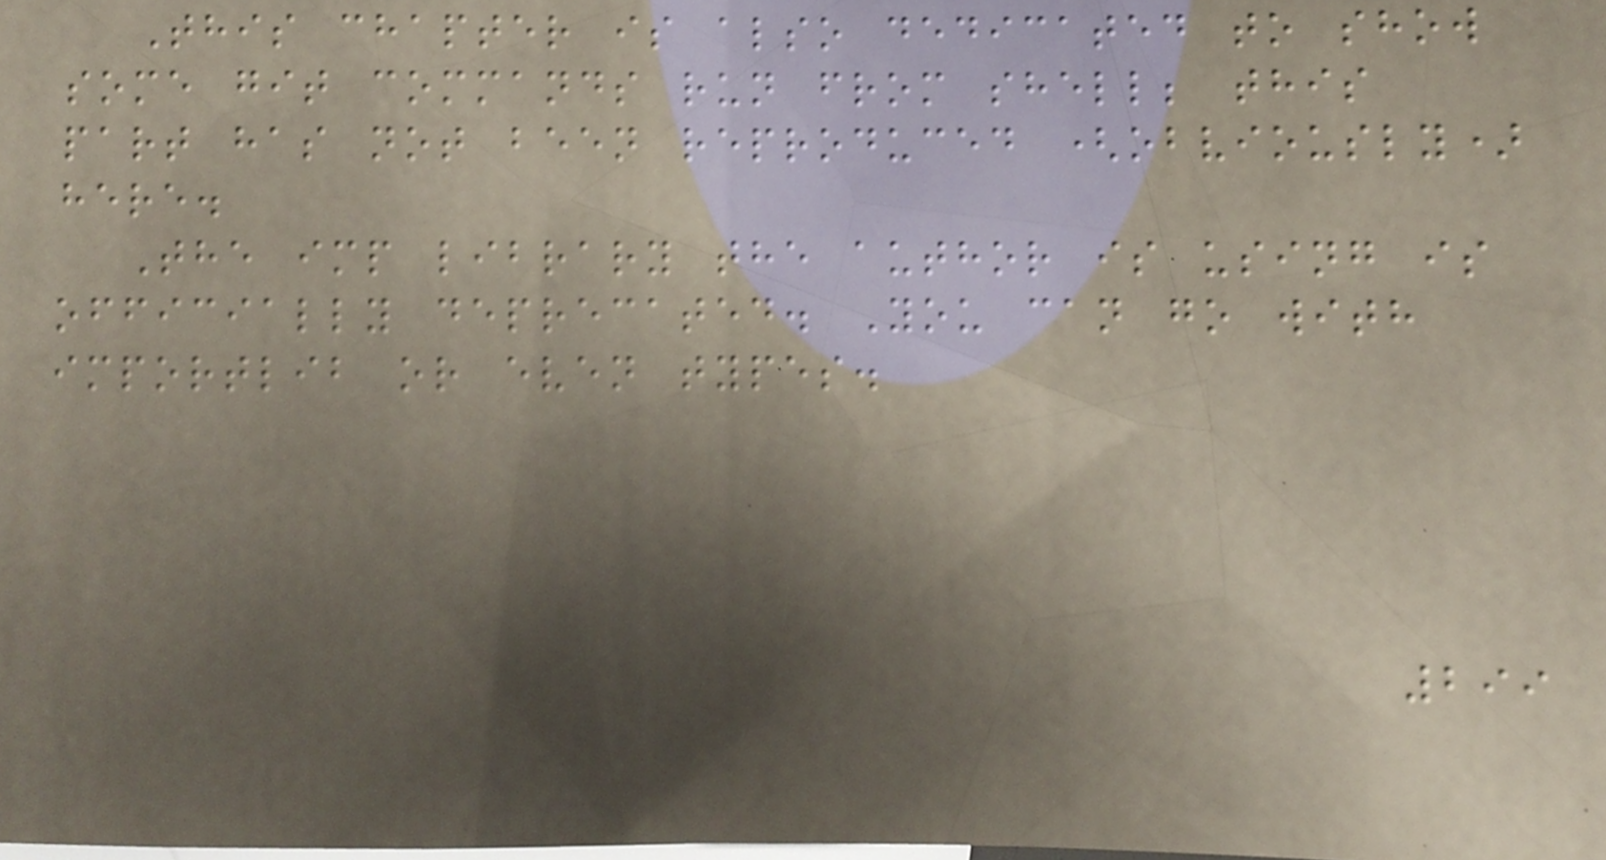This chapter is also dedicated to show
some git commands run from shell; this
part has not been reproduced (obviously)
here.
The imp library the author is using is
officially deprecated. You can go with
importlib or even types.
299
